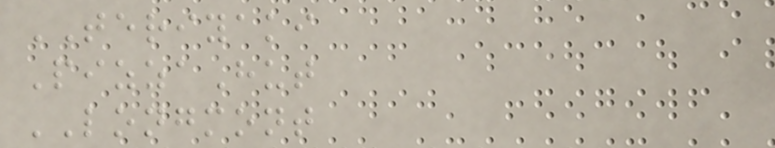TERIYAKI
PizzaHut
LONGMONT
